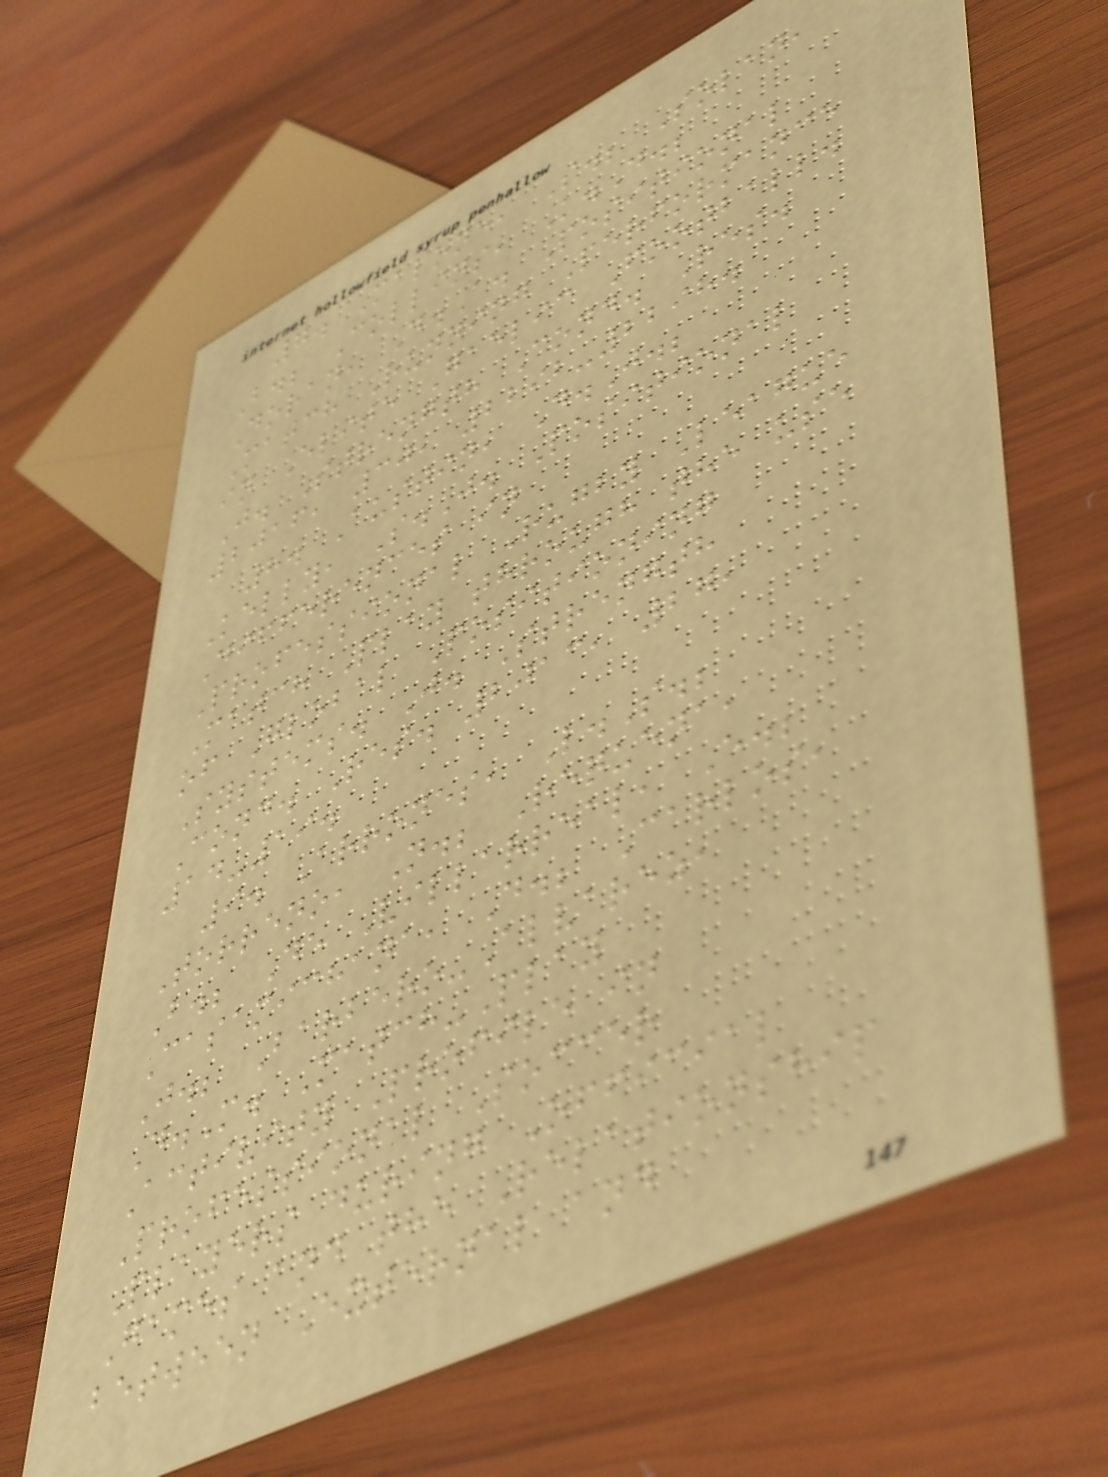7. Malone, S.; Solan,
B.; Collins, K.D.;
Doran, D.A. Positional
Match Running Performance
in Elite Gaelic Football.
J. Strength Cond. Res.
2016, 30, 2292-2298.
8. Austin, D.J.;
Kelly, S.J. Positional
Differences in
Professional Rugby League
Match Play through the use
of Global Positioning
Systems. J. Strength
Cond. Res. 2013, 27,
14-19.
9. Arrones, L.S.;
Torreno, N.; Requena,
B.; De Villarreal, E.;
Casamichana, D.; Carlos,
J.; Barbero-Alvarez,
D.M. Match-Play
Activity Profile in
Professional Soccer
Players during Official
Games and the Relationship
between External and
